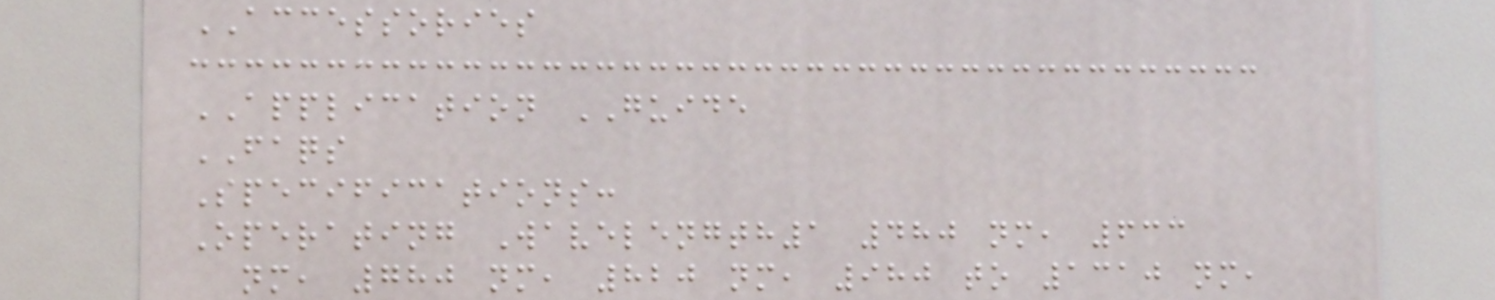ACCESSORIES
APPLICATION GUIDE
FAQS
Specifications:
Operating Wavelength1 480 nm, 633
nm, 780 nm, 820 nm, 980 to 1310 nm,
